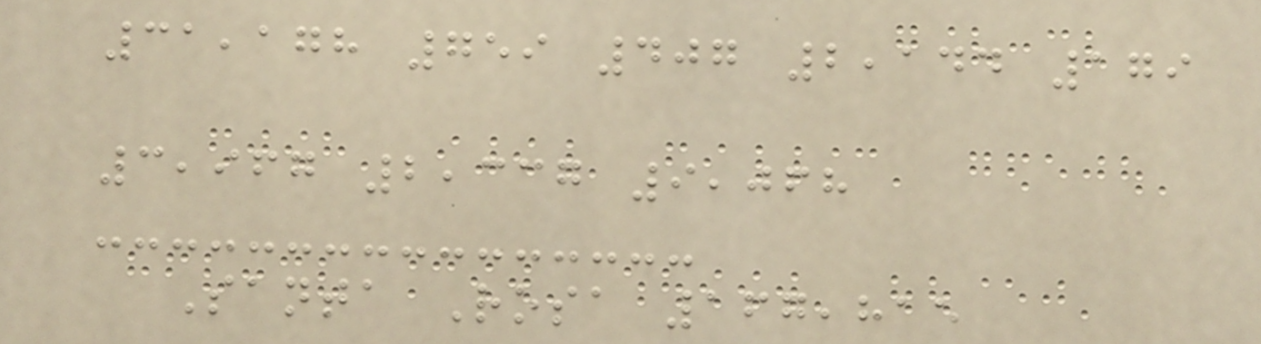31,178 759 407 2,144 179
3,967 2,337 9,068
Santa Rosa 167,815
